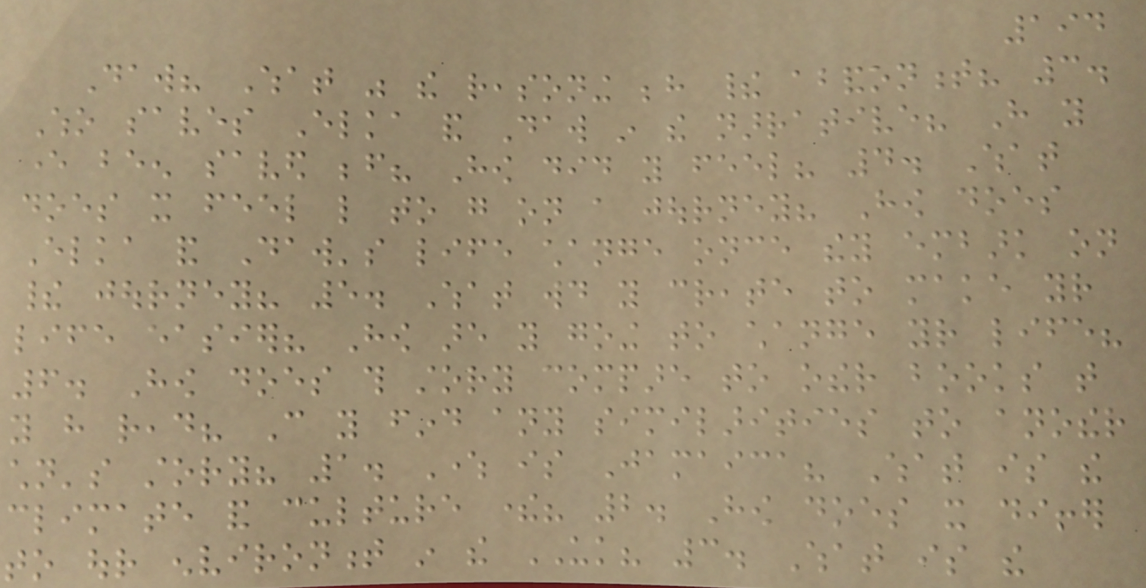194
Daw? What was the reasoning behind their abandonment? 3.
Who saves Elka and Daw in the narrative? Have you
ever been saved before? How did you feel? 4. What
does it feel like to go on a journey? How does
Elka and Daw's life change once they embark on
their journey? 5. What would you create to make your
life easier? How are you going to change your life?
6. How does this story compare to other books that
you have read? Can you find any similarities to another
children's story? 1. Where is Jamaica? What is the
climate and culture there? 2. How does it differ
to our environment in the UK? 3. What is the
